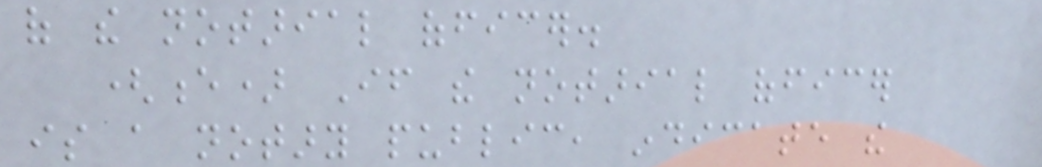of the notarial officer.
(e) If the notarial officer
is a notary public, indicate the
